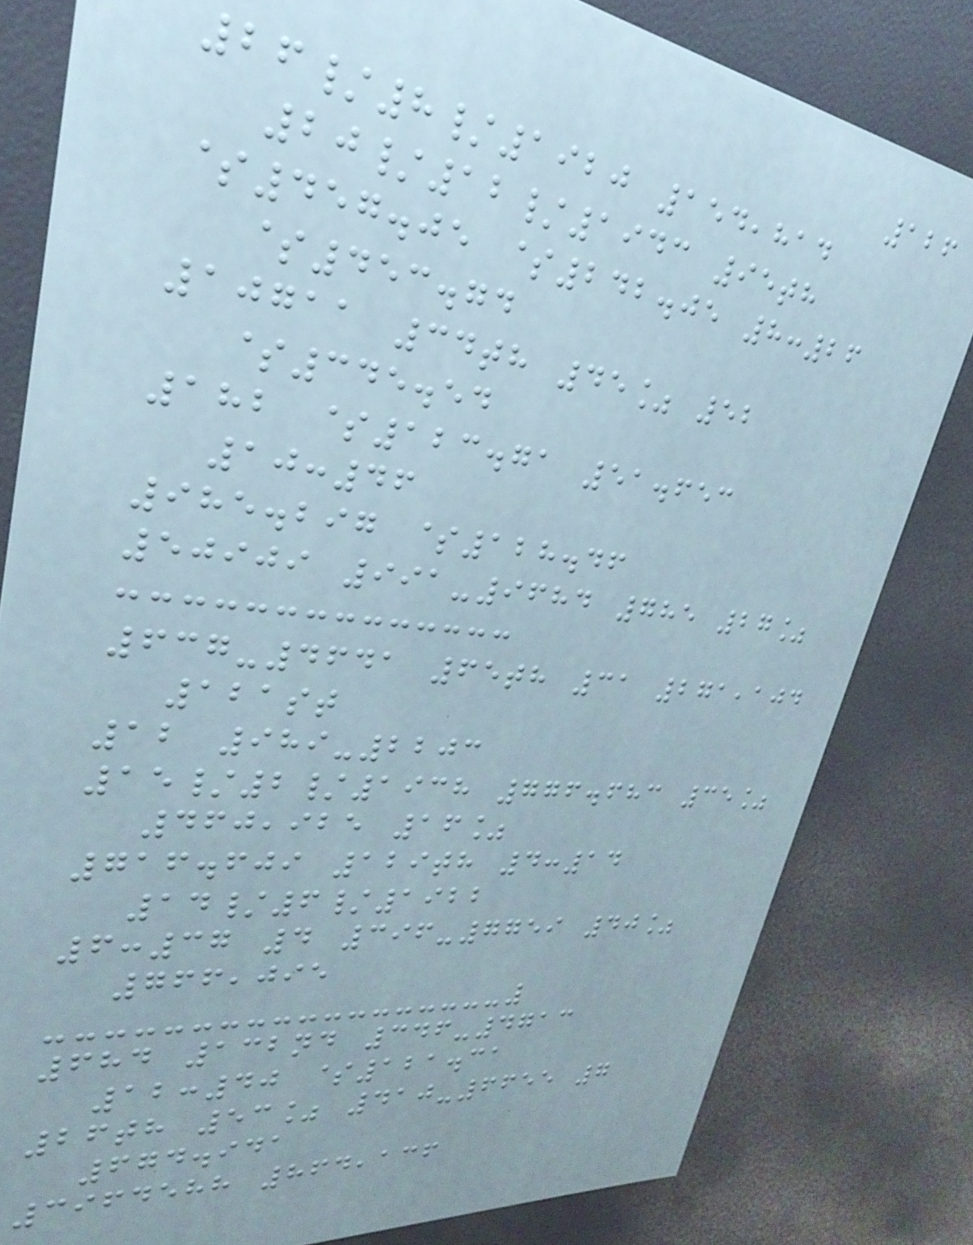126
26/8/1920 154,814
20/12/1943 95th
$457.05 $242.05 8:26
$453.74
10711 34th 45% 52
$345.54
182 $123.71 51.653
10:46
985.297 $128.46
50909 991-9684 785 27%
637-4641 65th 31 271,104
121st
12 989-2203
15/2/1938 776.683 35%
460,925 16%
716.609 129th 4:14
14/6/1922
6:37 4 396-7759 40%
766,095
684 132nd 346-4713
12:40 $121.31
26th 53% 410-6655 7
674.941
3964588 864,136
